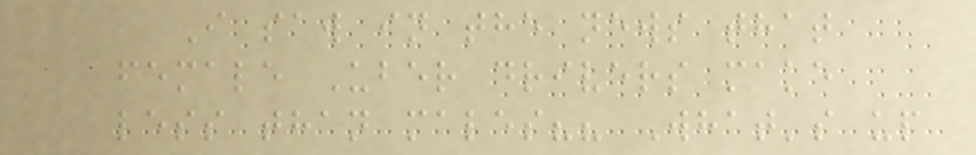I saw in the news that
female Uber drivers make
less than males?? What's up
